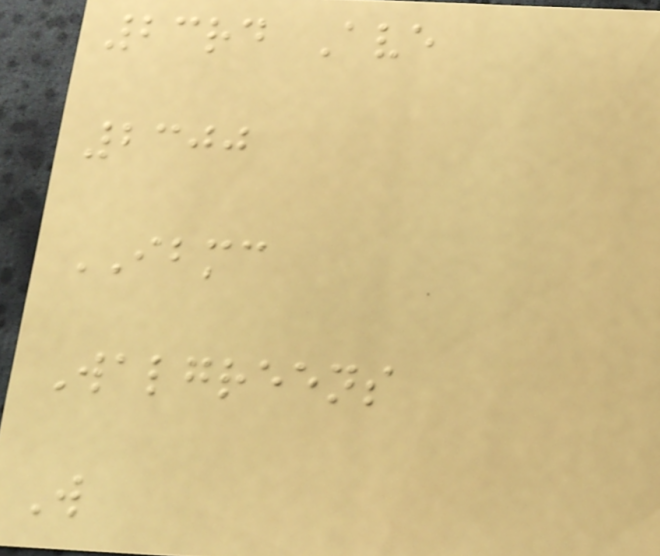23rd Ave
2300
IBMC
Walgreens
W
